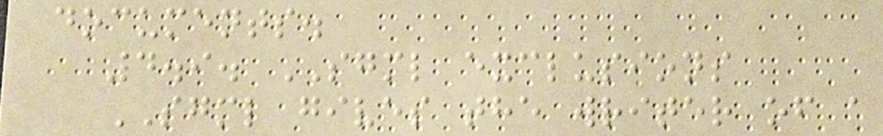documents.
4.9. SGML exclusions
SGML gives the writer of a
